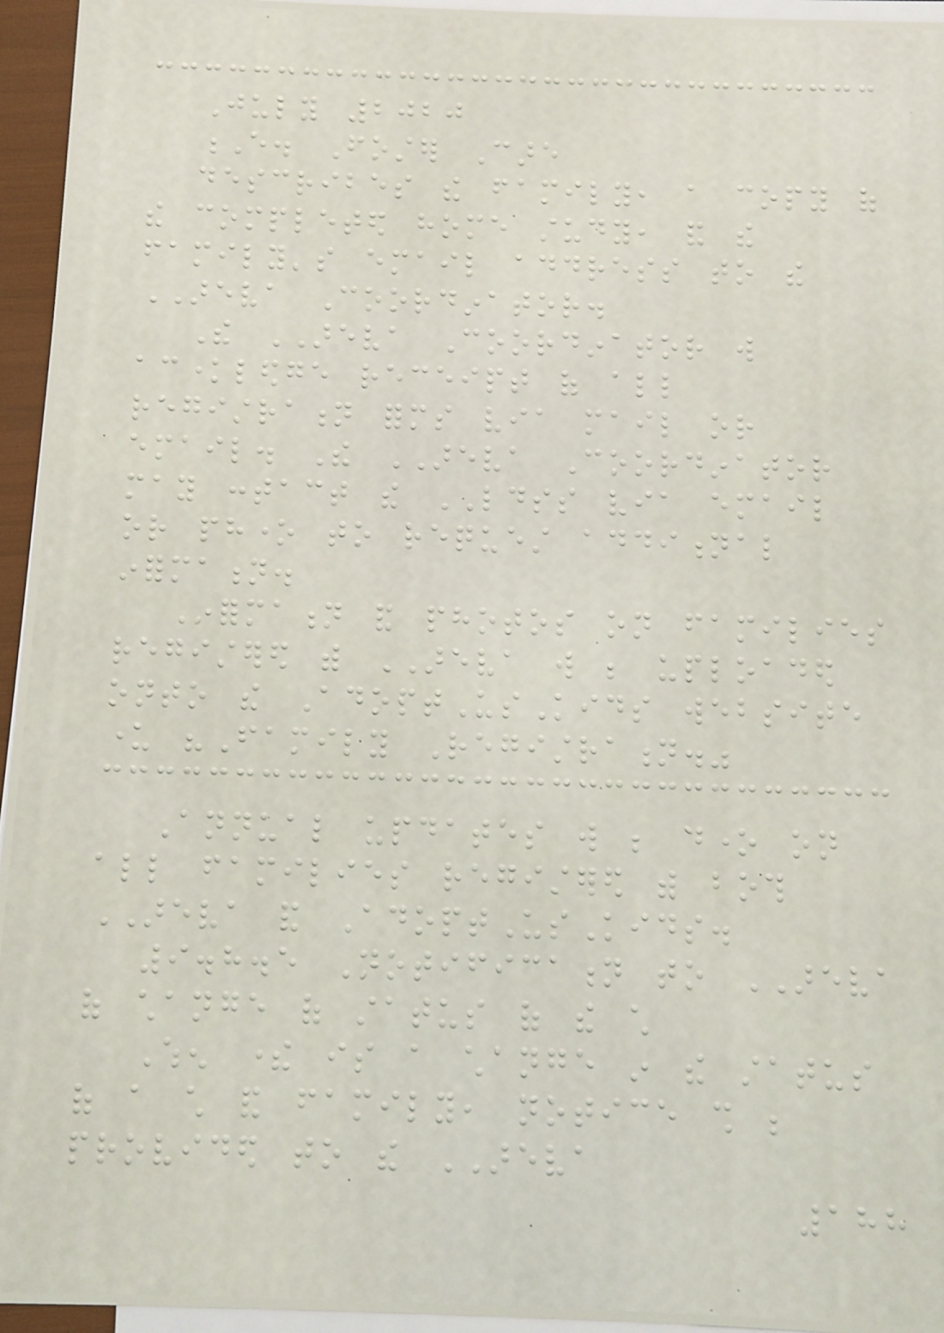July 2020
E. Foster Care
describes the family, a copy of
the completed home study, and the
family's email address to the
AREVA Coordinator.
The AREVA Coordinator will
acknowledge receipt of all
registration forms via mail or
email. The AREVA Coordinator
may contact the LDSS via email
or phone to request additional
information.
Information and photos on families
registered with AREVA will be uploaded
onto the AdoptUsKids website
under "Family Registration."
Annual updates will be done on
all families registered with both
AREVA and AdoptUsKids.
9.8.5 Notification to AREVA
of change of status of the child
When there is a change in the status
of a child and family, notice shall be
provided to the AREVA
188
